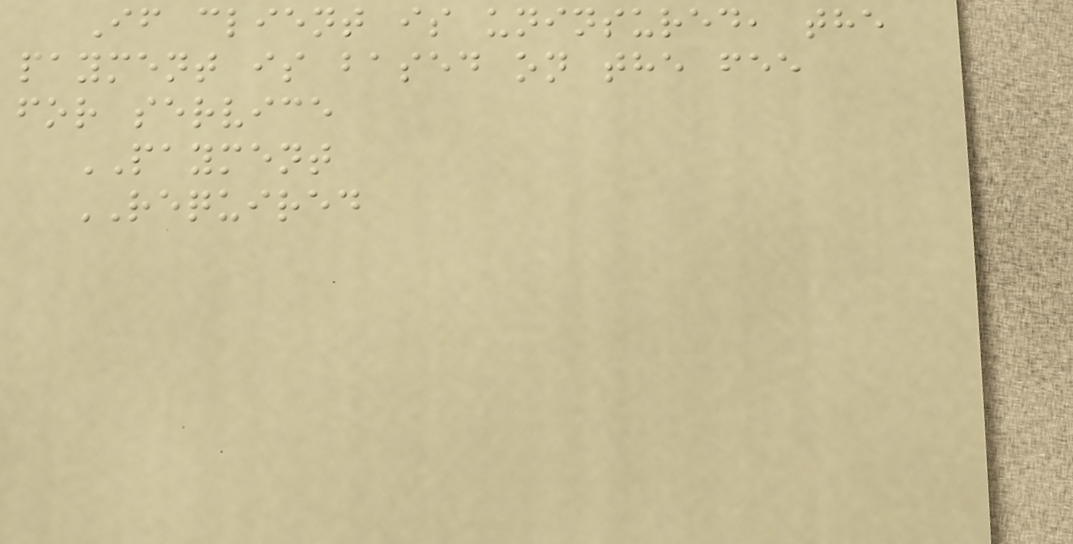If client is uninsured, the
payment is based on the fee
for service
PAYMENT
REQUIRED
